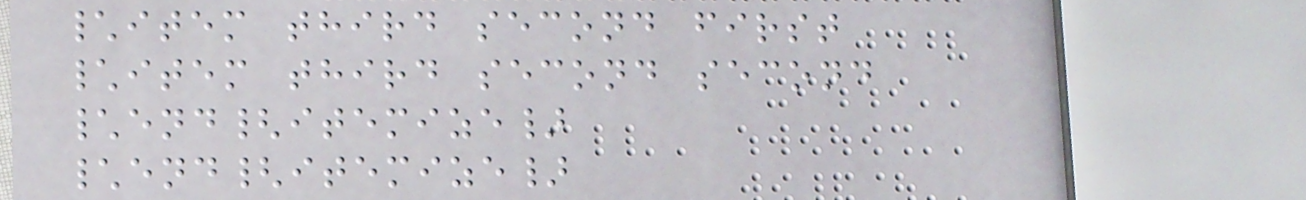\item third second first
\item third second second
\end{itemize}
\end{itemize}
